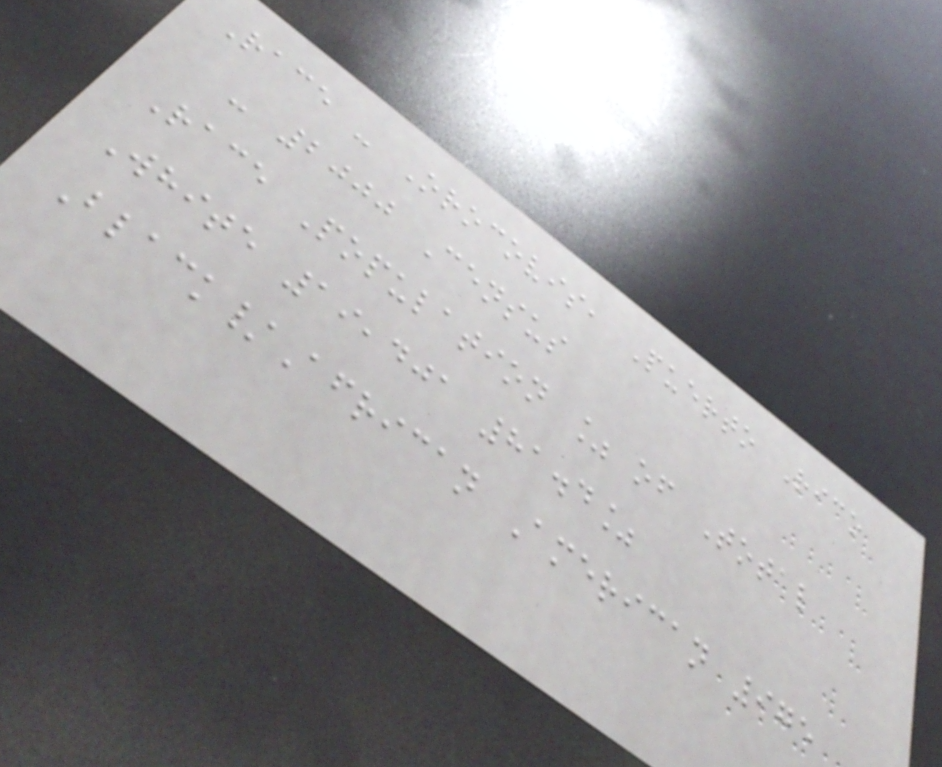Race - Orocovis, Puerto Rico
- 2000 Census
Race Population % of Total
White 19,401 81.4%
Black/African American 975
